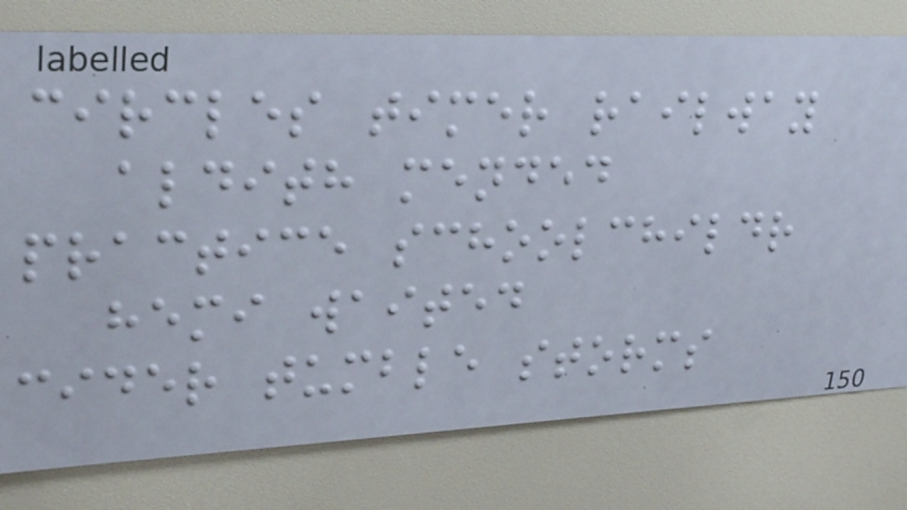circles timer railway
aldith mended
practice schoolchildr
hemi waited
cider tumble storms
